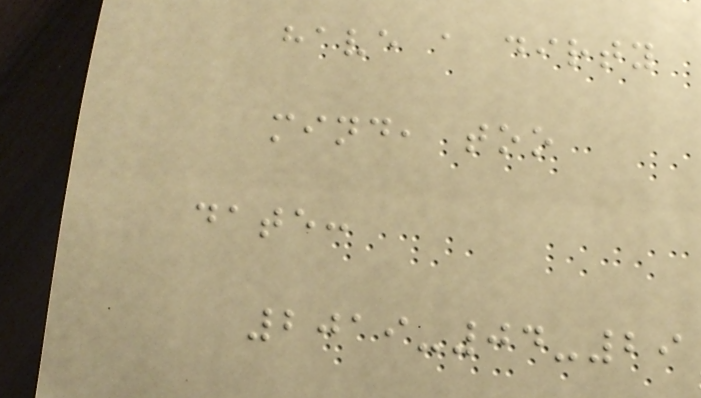have a dirty
mind, too
date:
2019-04-29
